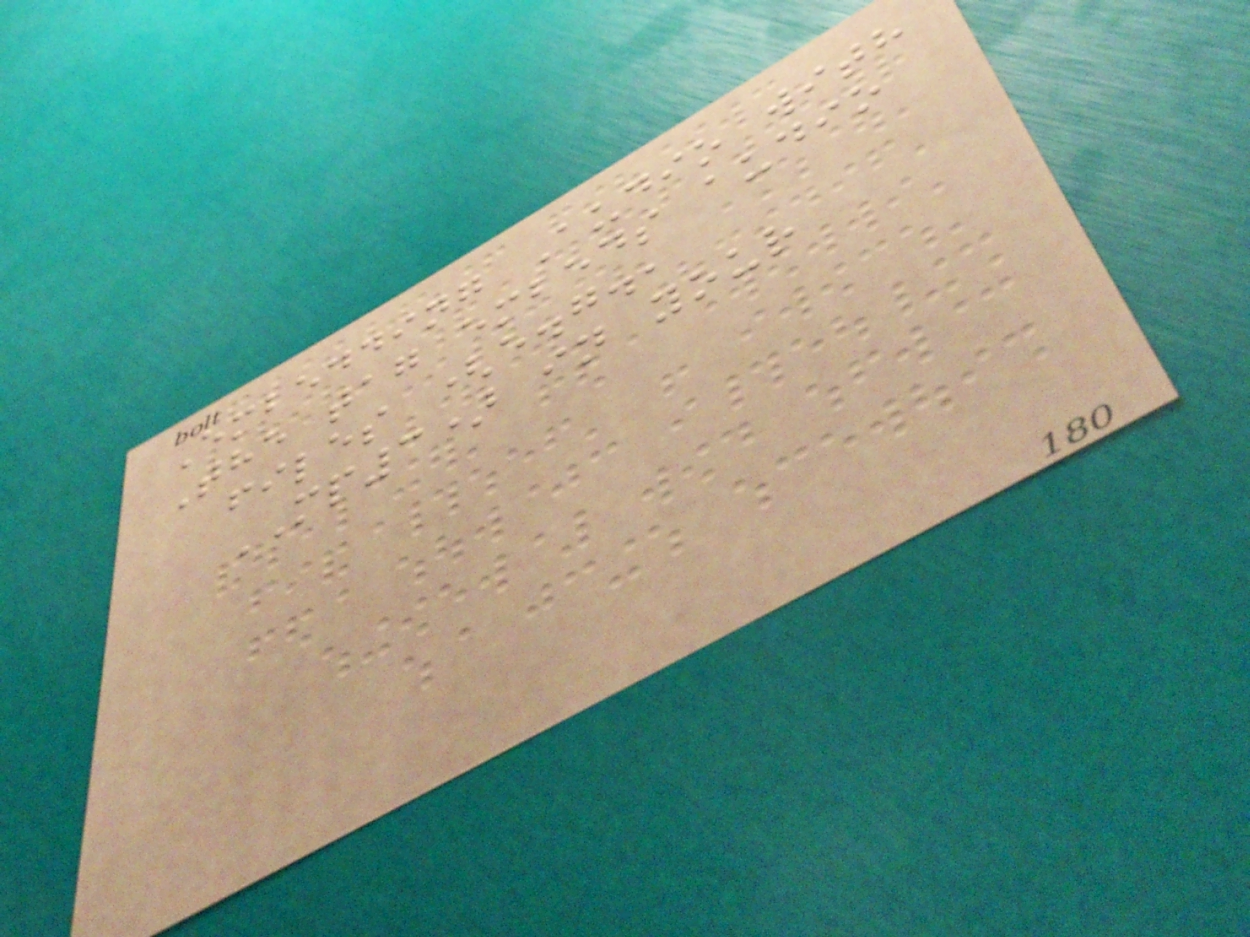Embedding Audio with
The tag embeds audio
files (e.g.,
MP3) in your
